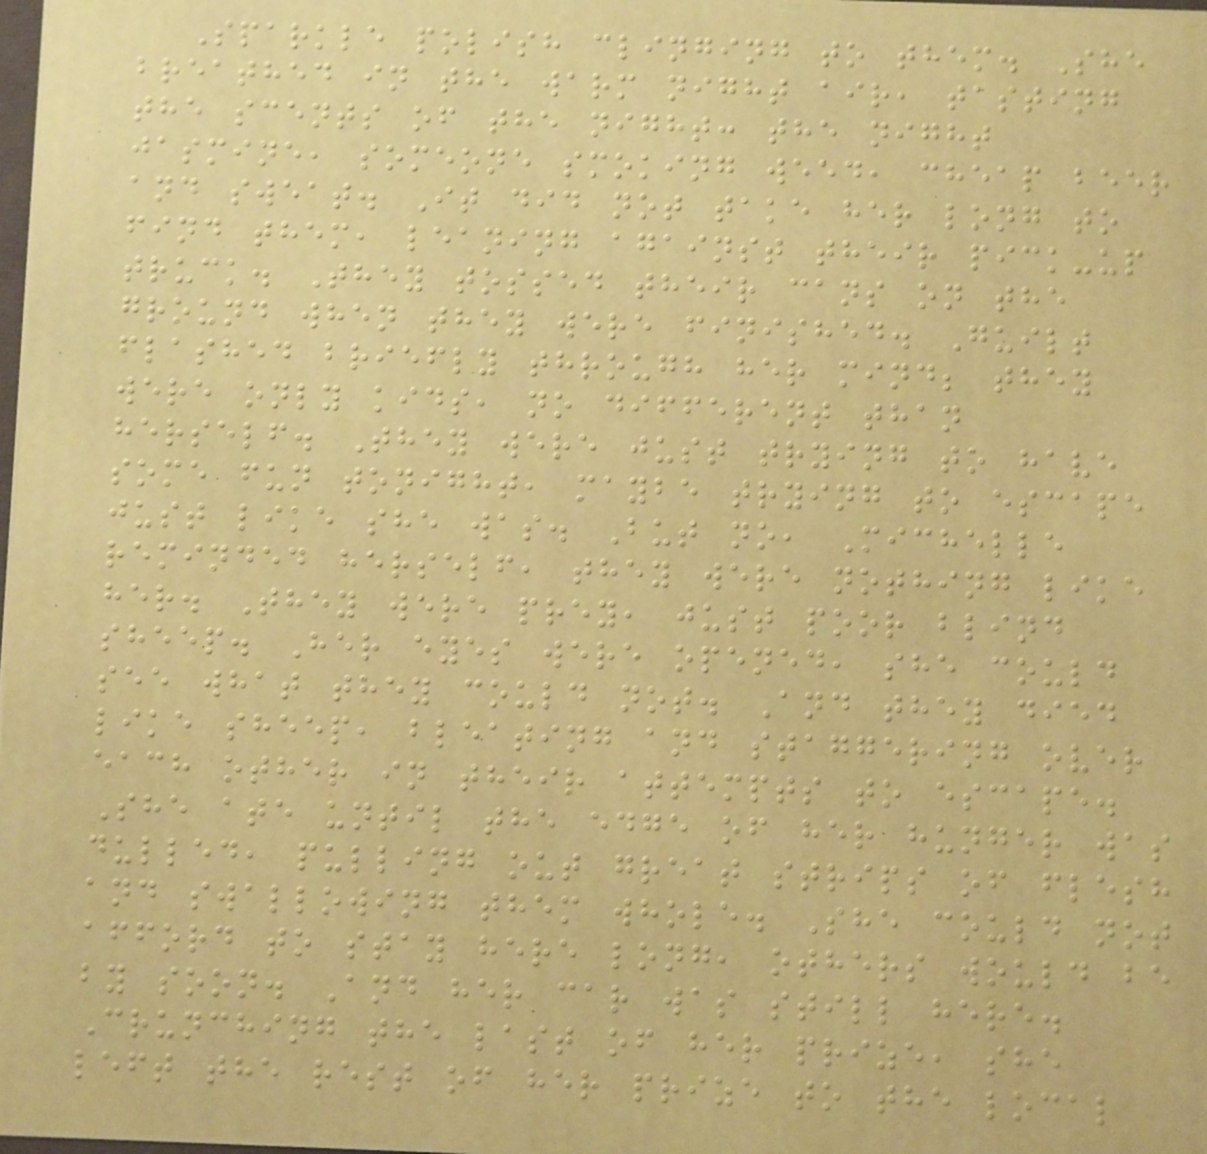Sparkle polish clinging to them. She
breathed in the warm night air, tasting
the scents of the night: the night
jasmine, someone smoking weed, cheap beer
and sweat. It did not take her long to
find them, leaning against their pick-up
truck. They tossed their cans on the
ground when they were finished. Guilt
flashed briefly through her mind; they
were only kids, no different than
herself. They were just trying to have
some fun tonight, maybe trying to escape
just like she was. But no, Michelle
reminded herself, they were nothing like
her. They were prey, just poor blind
sheep. Her eyes were opened, she could
see what they could not. And they died
like sheep, bleating and staggering over
each other in their attempts to escape.
She ate until the edge of her hunger was
dulled, pulling out great strips of flesh
and swallowing them whole. She could not
afford to stay here long, others would be
by soon. And her car was still here.
Crunching the last of her prize, she
left the rest of her prize to the local
